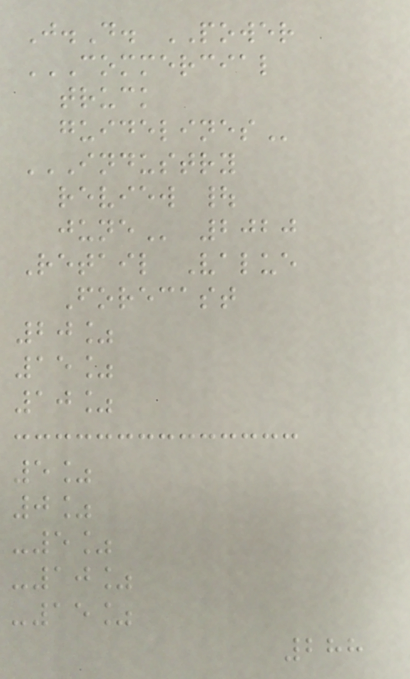J.D. POWER
COMMERCIAL
TRUCK
GUIDELINES
INDUSTRY
REVIEW |
JUNE 2020
Retail Value
Forecast
20%
15%
10%
5%
0%
-5%
-10%
-15%
288
